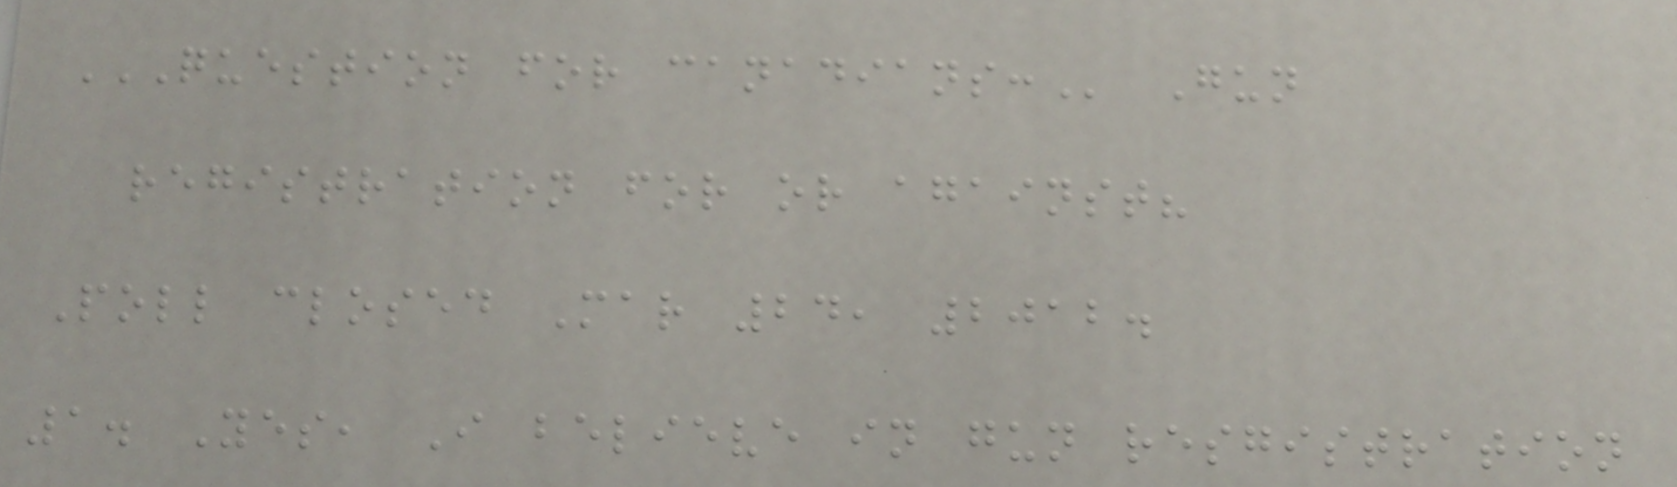QUESTION FOR CANADIANS: Gun
registration for or against?
Poll closed Mar 24, 2012.
1. Yes, I believe in gun resgistration
